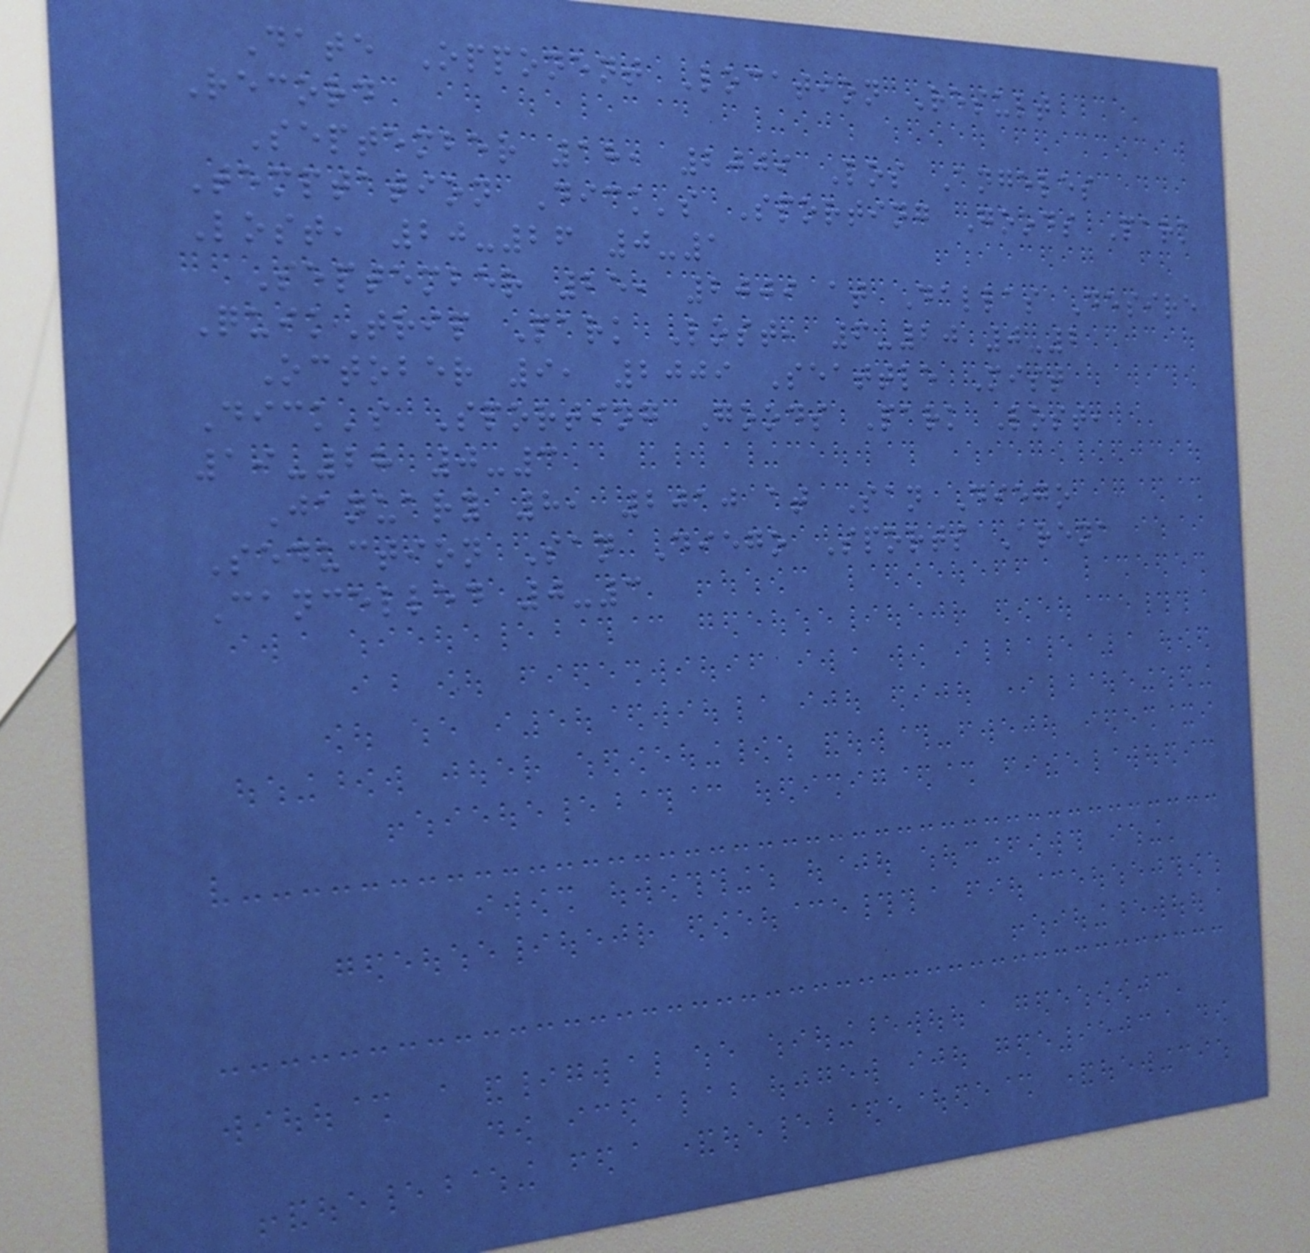Date Opponent Location Result
Record
September 18, 2009 Los Angeles
Temptation Dick's Sporting Goods Park
Lost, 20-26 0-1
September 25, 2009 at Dallas Desire
QuikTrip Park Lost, 6-20 0-2
October 9, 2009 Seattle Mist
Dick's Sporting Goods Park Lost,
19-28 0-3
January 8, 2010 at San Diego
Seduction San Diego Sports Arena
Cancelled 0-3
